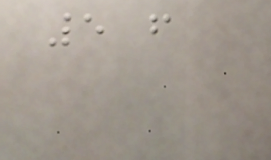5 from
